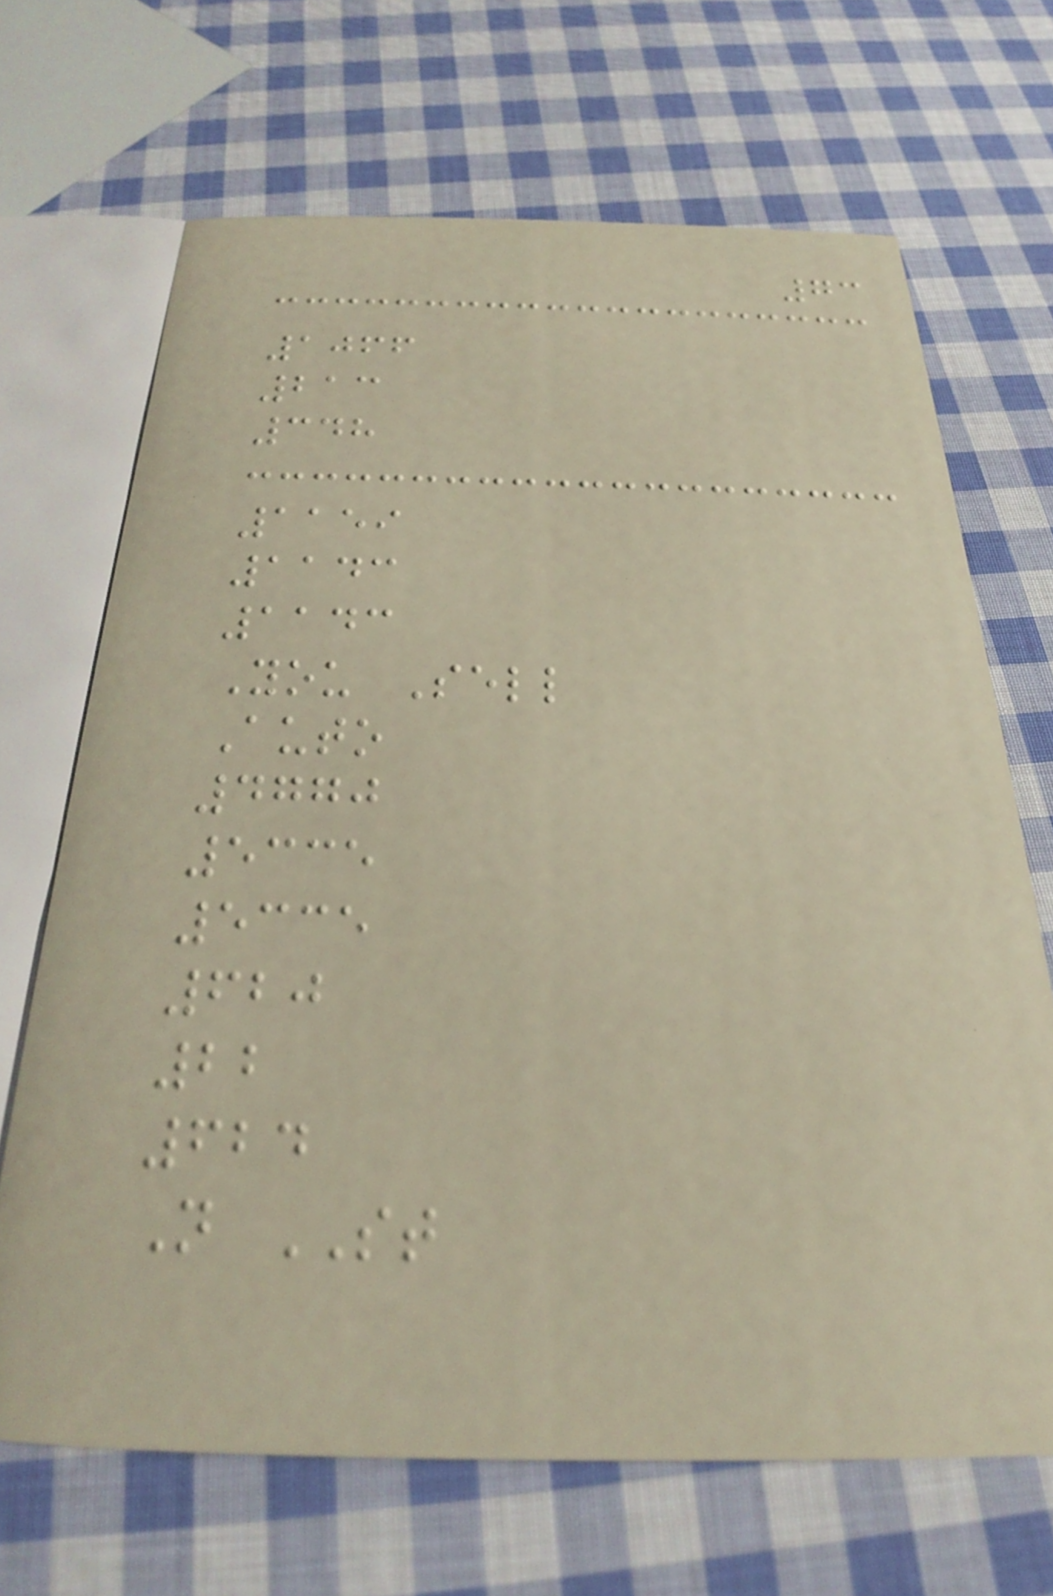73
1066
213
348
1159
1143
1143
You Sell
Auto
4770
5335
5335
620
22
624
N ST
